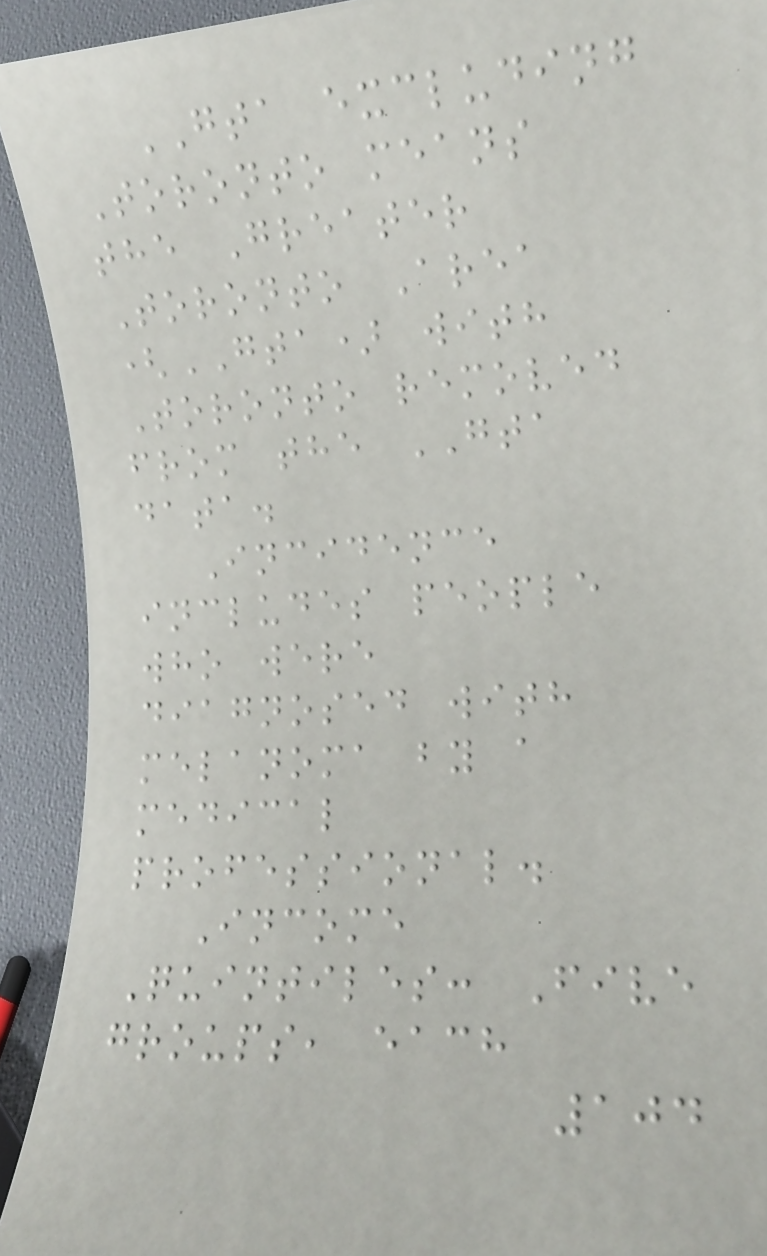GTA excluding
Toronto means
the Greater
Toronto Area
(GTA) with
Toronto removed
from the GTA
data.
Incidence
includes people
who were
diagnosed with
melanoma by a
medical
professional.
Income
Quintiles: Five
groups, each
104
